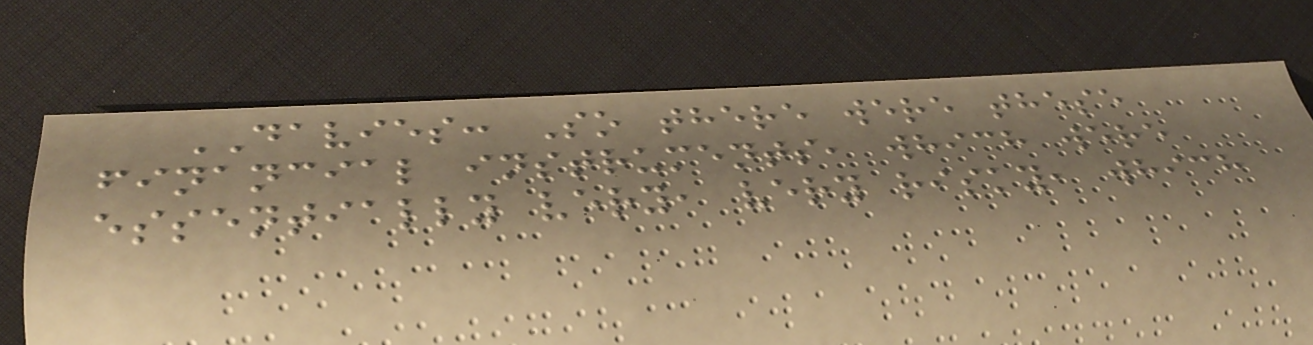DAVIES: So there were these
financial instruments, which were
essentially very, very risky, which
